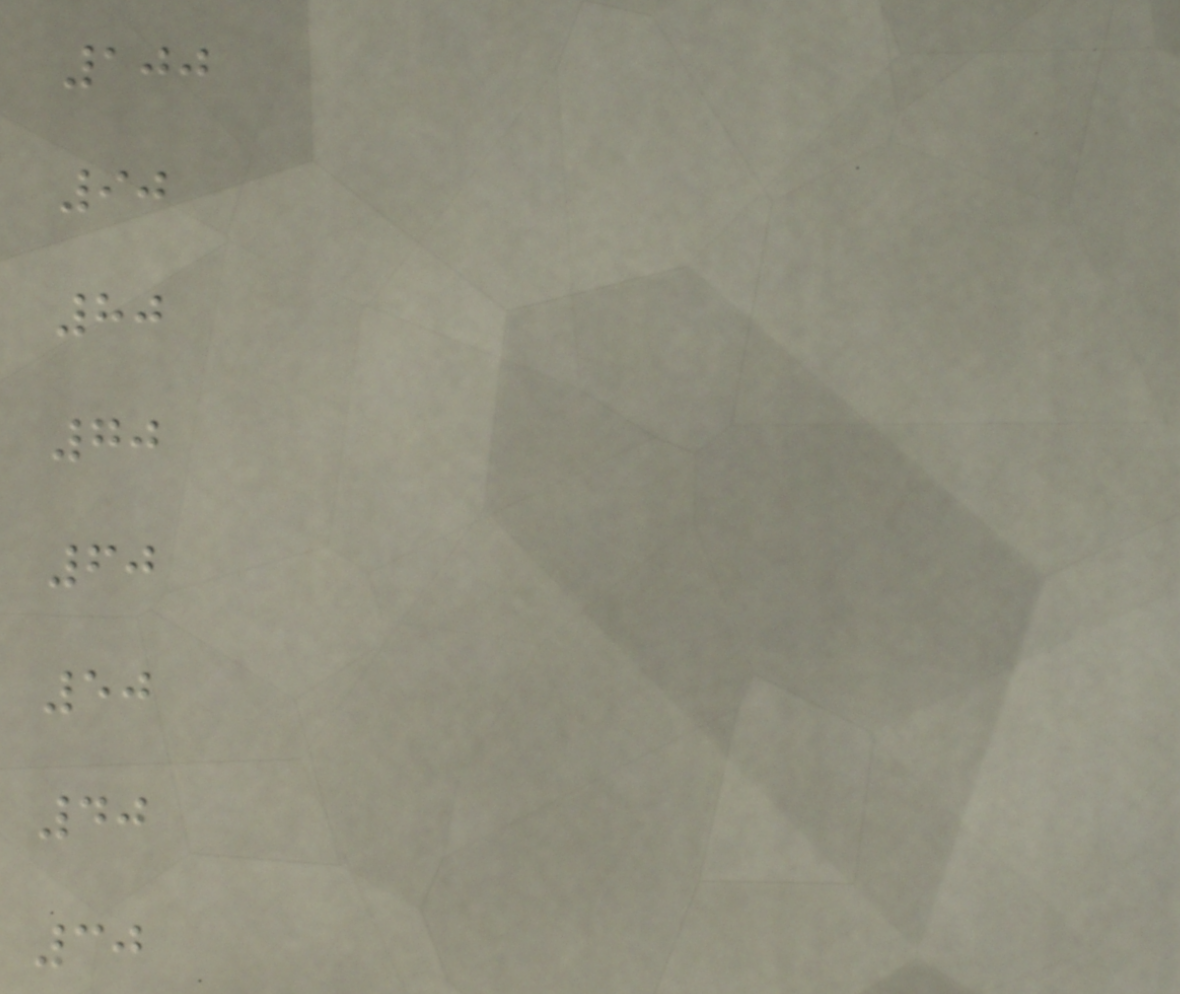100
90
80
70
60
50
40
30
